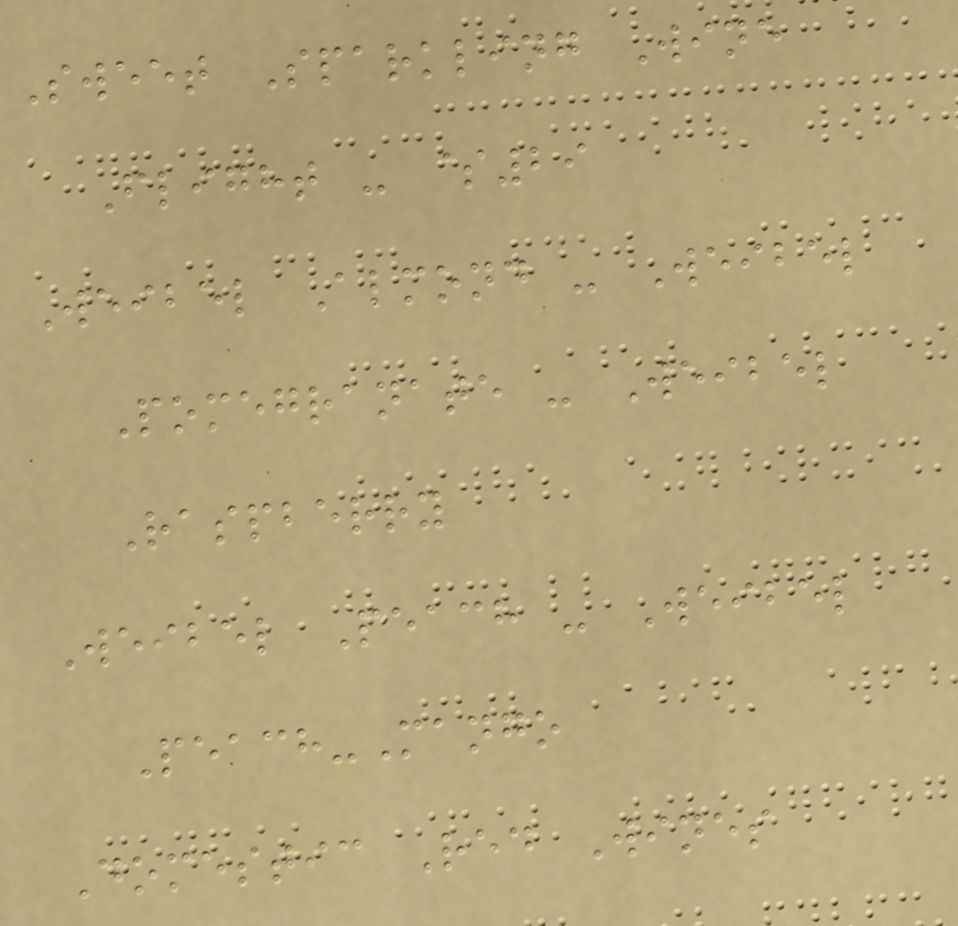Sweet Sparkling Wine
Flight - $29
Weibel Almond - Weibel
Pomegranate - Weibel
Raspberry
Weibel Peach - Weibel
Peach-Mango
Domestic Red Wines
